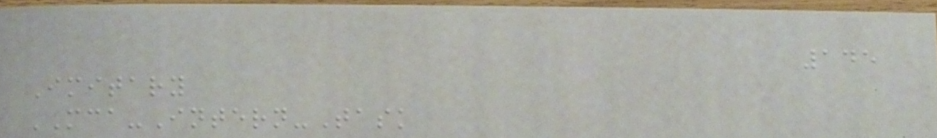145
Imitary
MCA-Intern-Task
